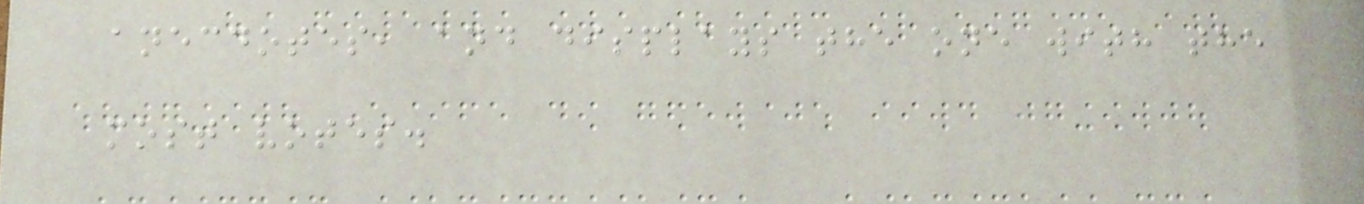anecdotes, and displays the one with the
most votes.
